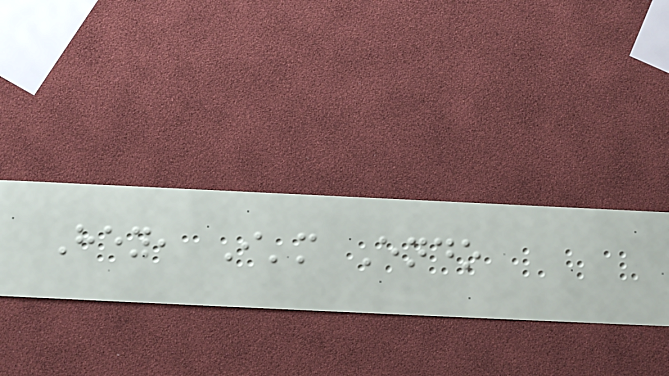Hey, I'm Endo
